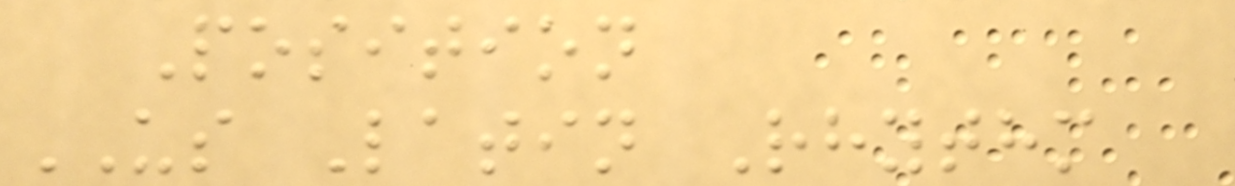Position
US Latin Rhythm
